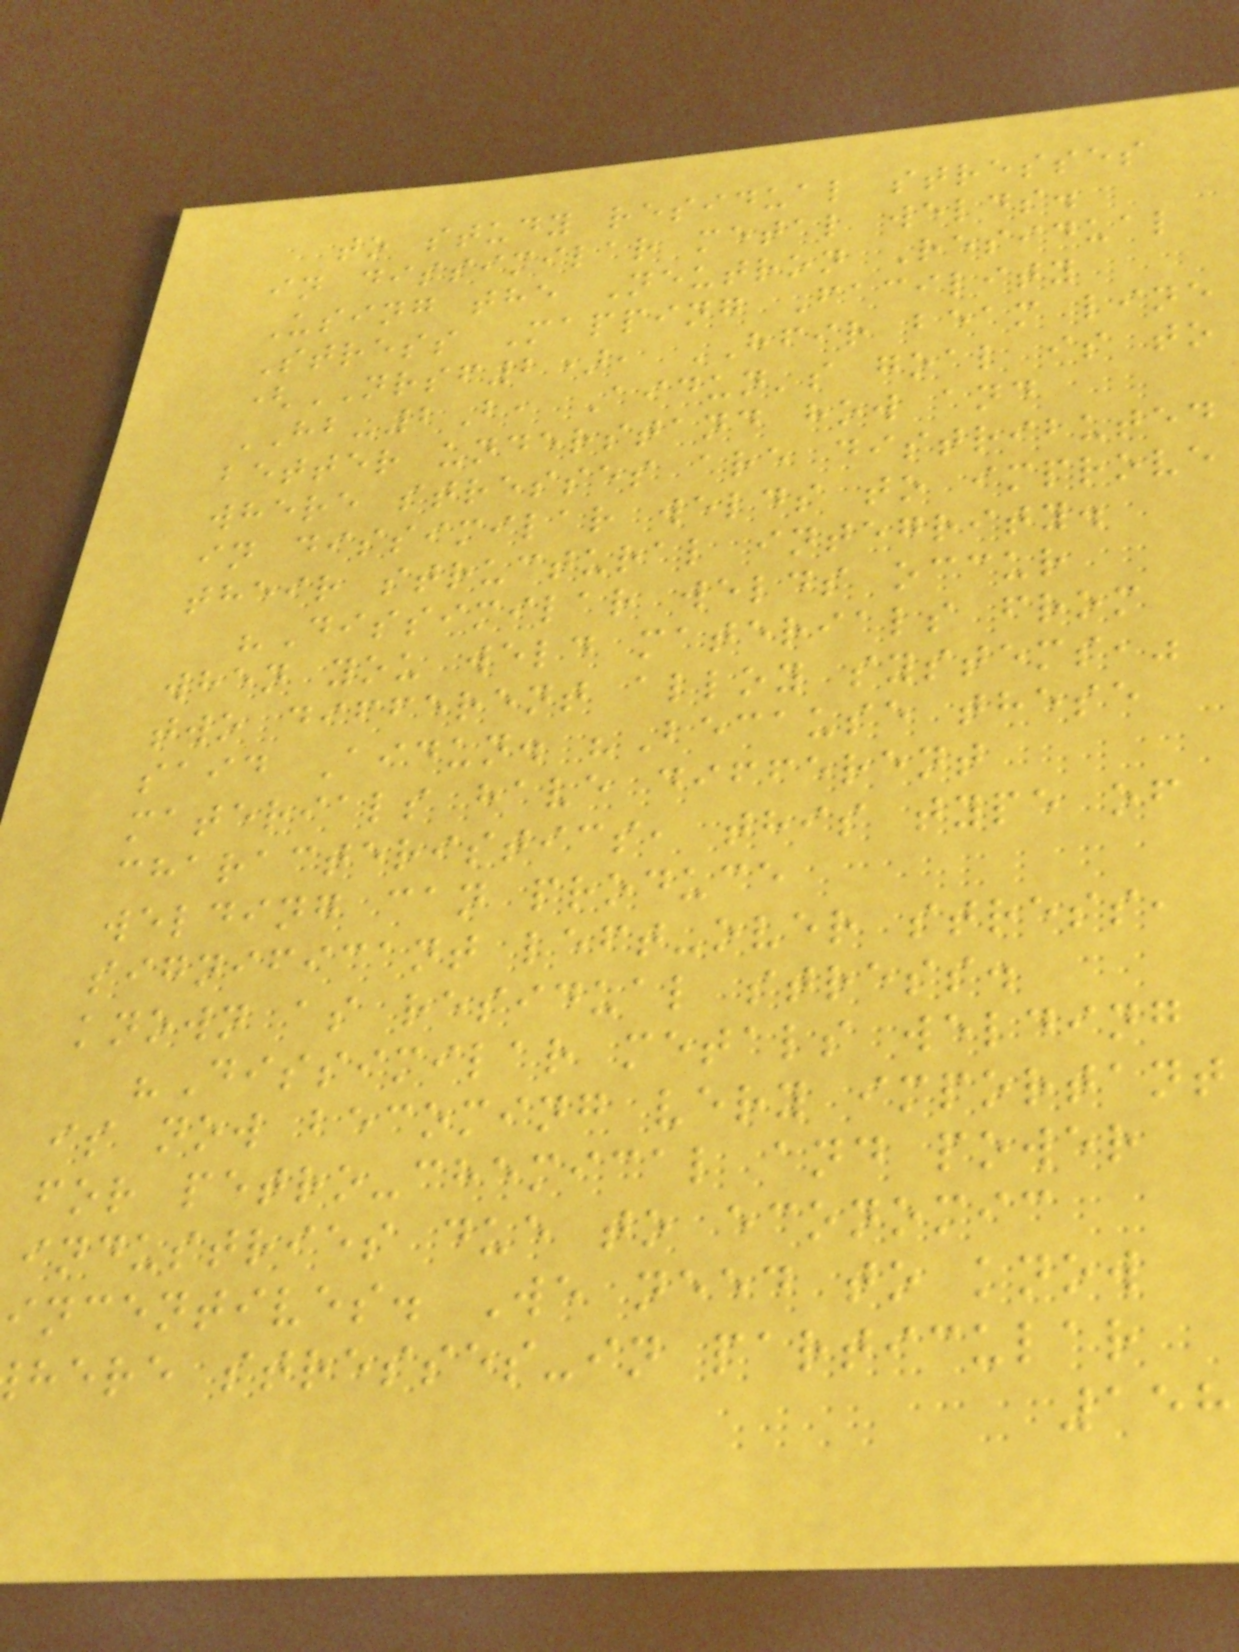to study residual stresses
in dissimilar metal welds.
Using the Neutron Residual
Stress Mapping Facility
(NRSF2), HFIR beam line
HB-2B, Aidun's goal is to
better understand how and
where stresses are distributed
in dissimilar welds to improve
their structural integrity.
"Dissimilar welds occur
when you weld materials from
two different alloy systems,"
said Aidun. "Because these
materials have different
characteristics, this type of
welding can produce
significant left-over stress,
known as residual stress.
"Dissimilar metals welding
is now becoming very important
for petro-chemical and power
industries due to economic
incentives. We need to know
here stresses-in particular
158
